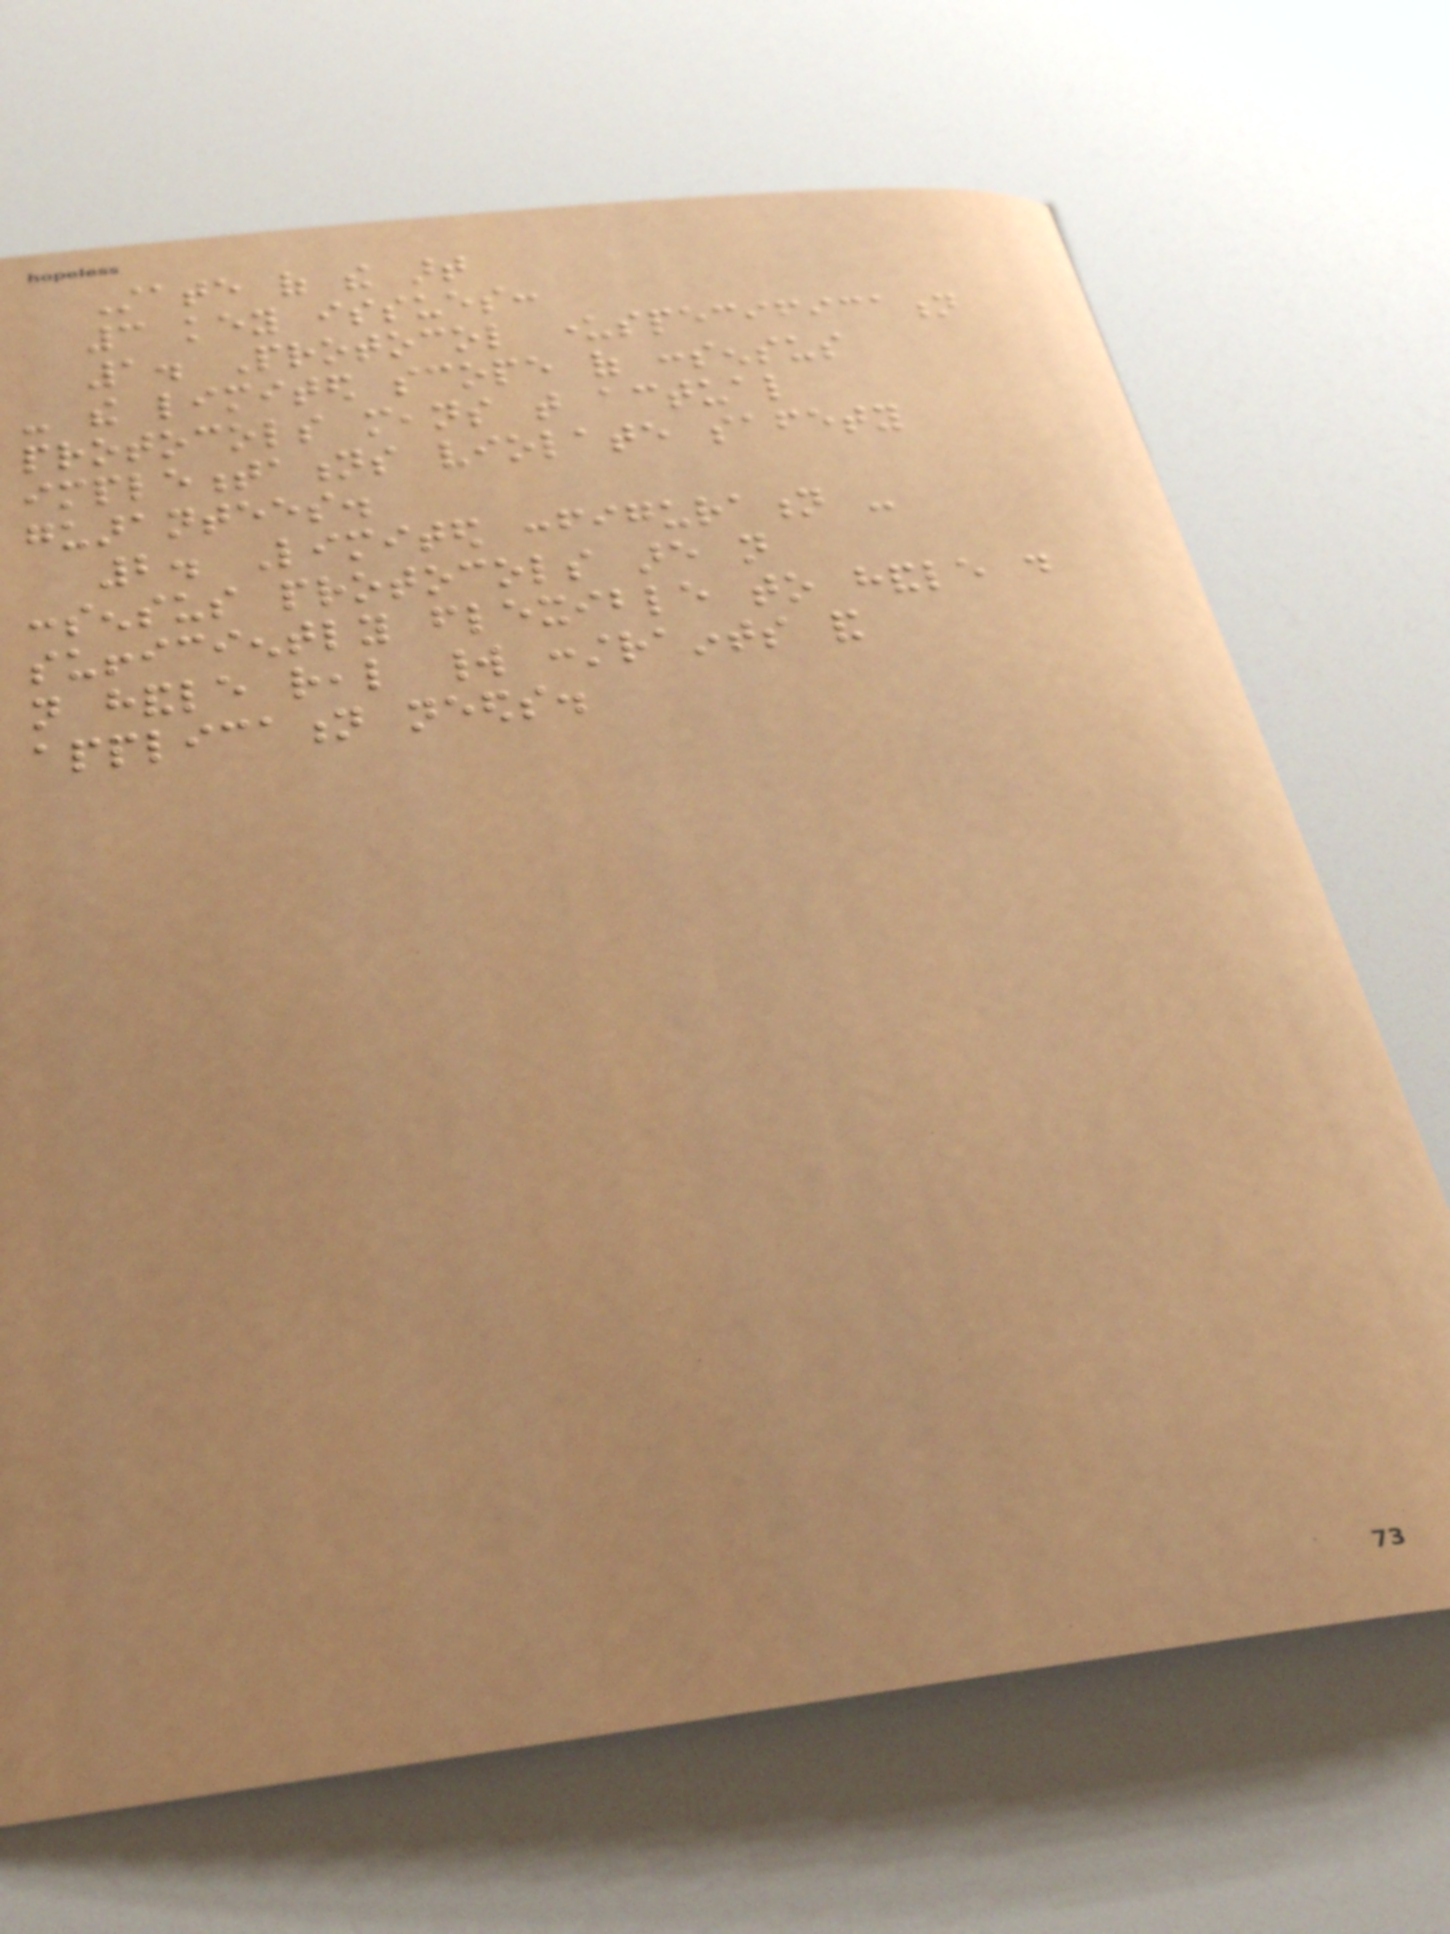State of the art
3 key issues:
1. Protocol underspecification
- the limited scope of consensus
protocols means that actual
implementations violate safety
guarantees.
2. Limited configuration -
consensus protocols are not
sufficiently flexible to handle do
not handle real world constraints and
application needs.
